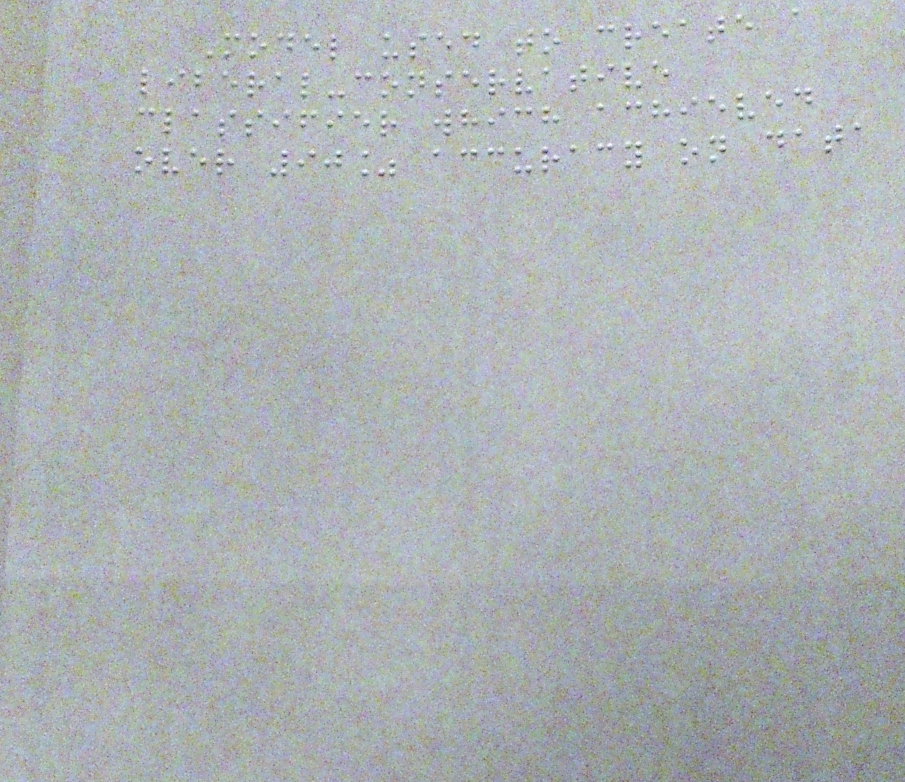Model used to create a
liberal-conservative
classifier which achieved
over 90% accuracy on data
